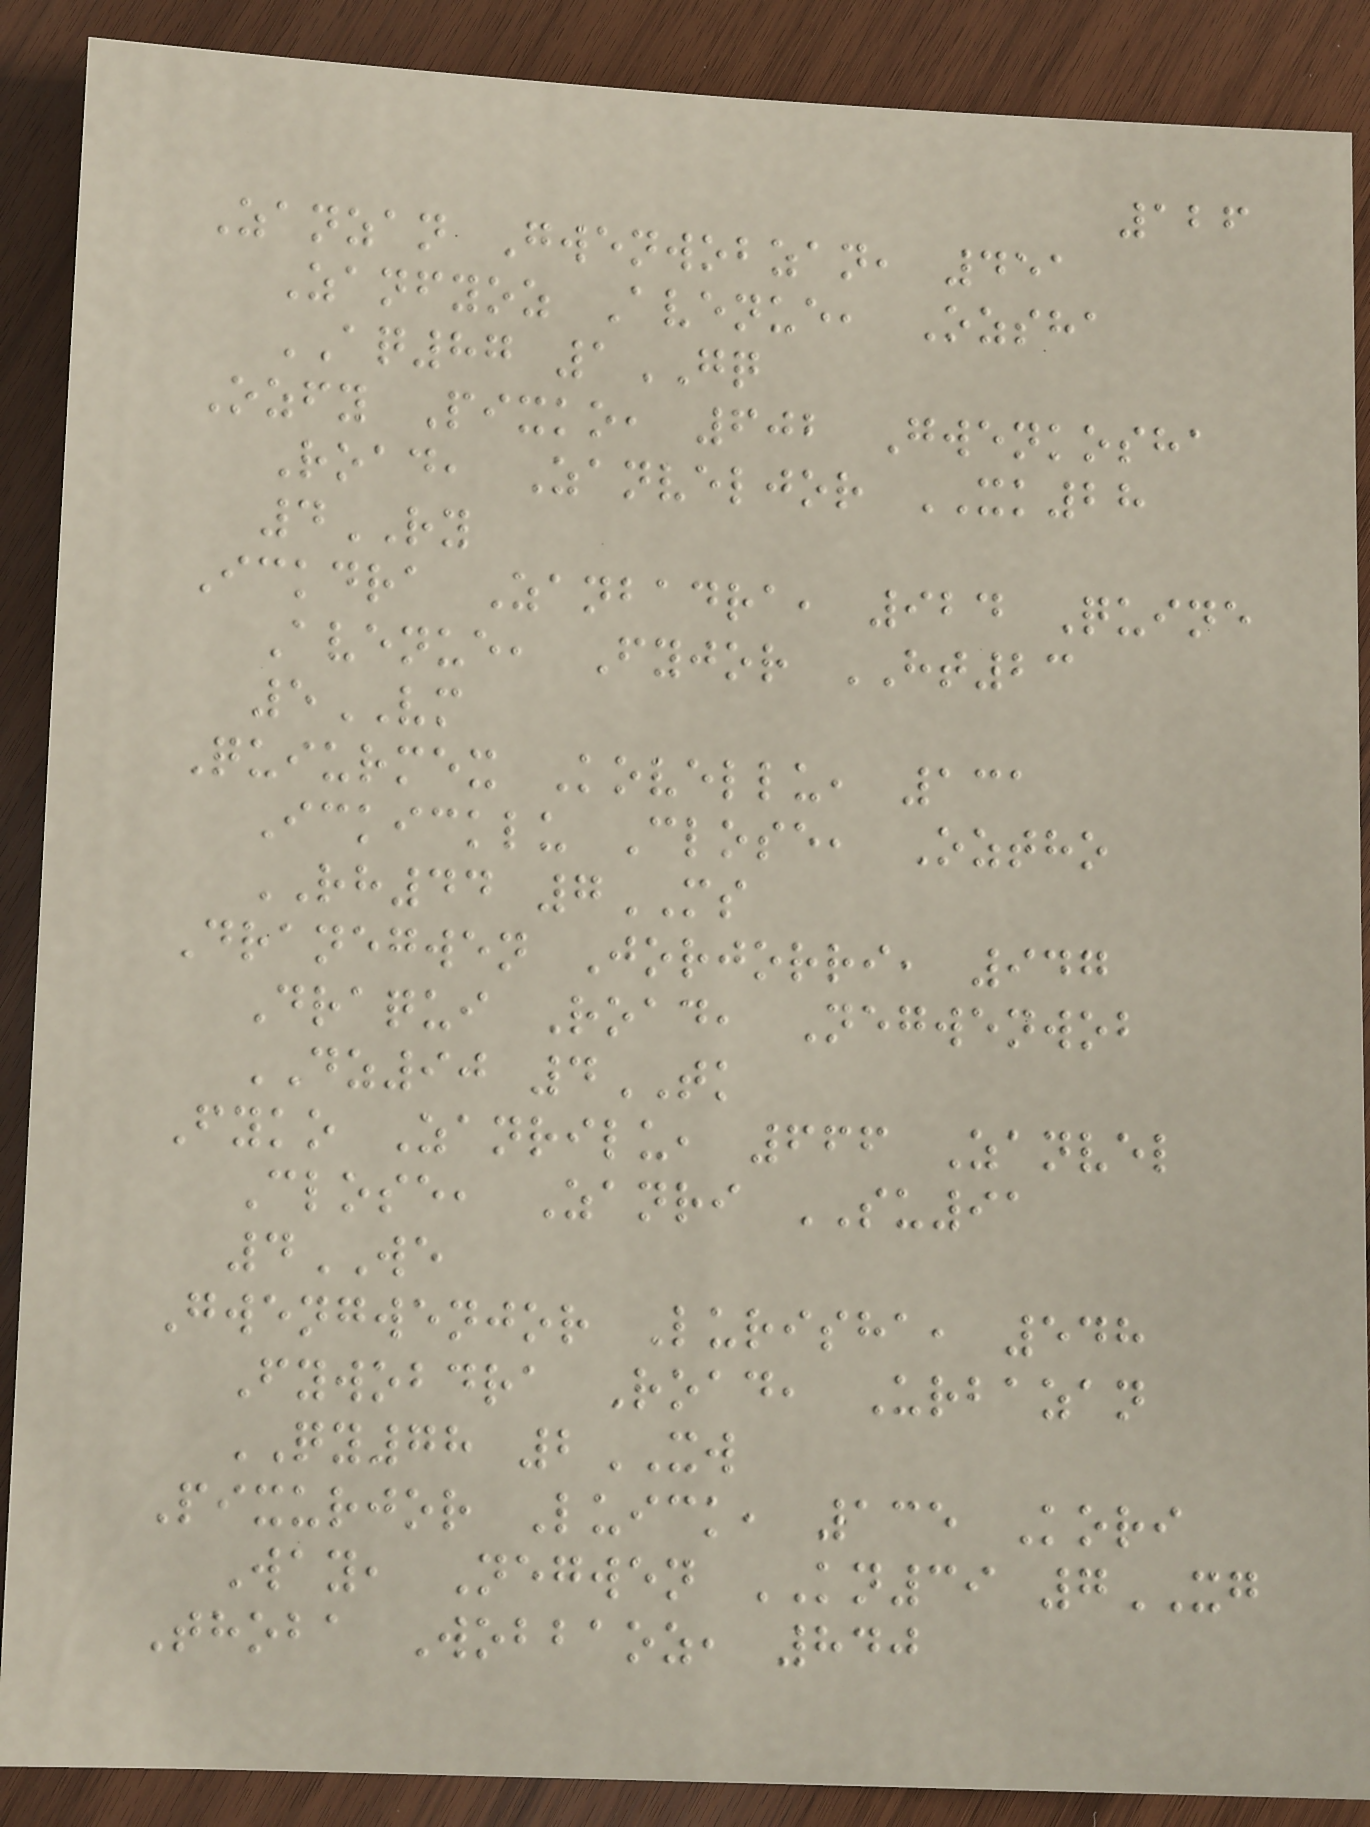126
Zanzan Gwenwobzan, 451
Zanfyoz Avenue, Ozsha
AQ87 1GQ
Ozfy Pixko, 602 Gwenkosha
Road, Zanveljor XK28
4RY
Ickdra Zanbadra, 924 Quine
Avenue, Fyjor HT23
5VM
Quiurmex Kovellu, 131
Ickicklu Close, Oztho
RH44 7MS
Dranegwen Jorjorri, 947
Draqui Road, Negwenwob
DZ90 4TK
Fyko Zanrilu, 666 Zanvel
Close, Zanri SU91
4WE
Gwengwenjor Lurisha, 548
Fywobdra Road, Urbazan
QY78 2XW
Pixurjor Luick, 135 Kori
Way, Negwen KN39 7XG
Thoba Wobbaoz, 840
